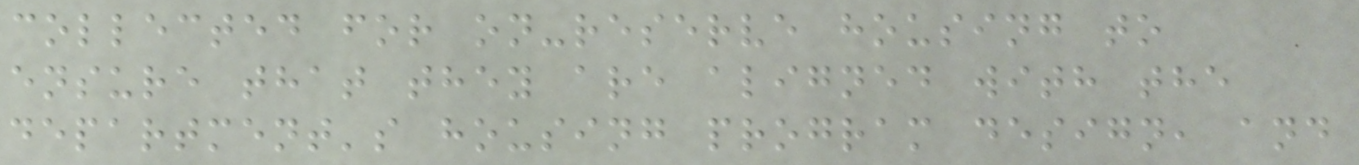collected for on-reserve housing to
ensure that they are aligned with the
department's housing program design, and
